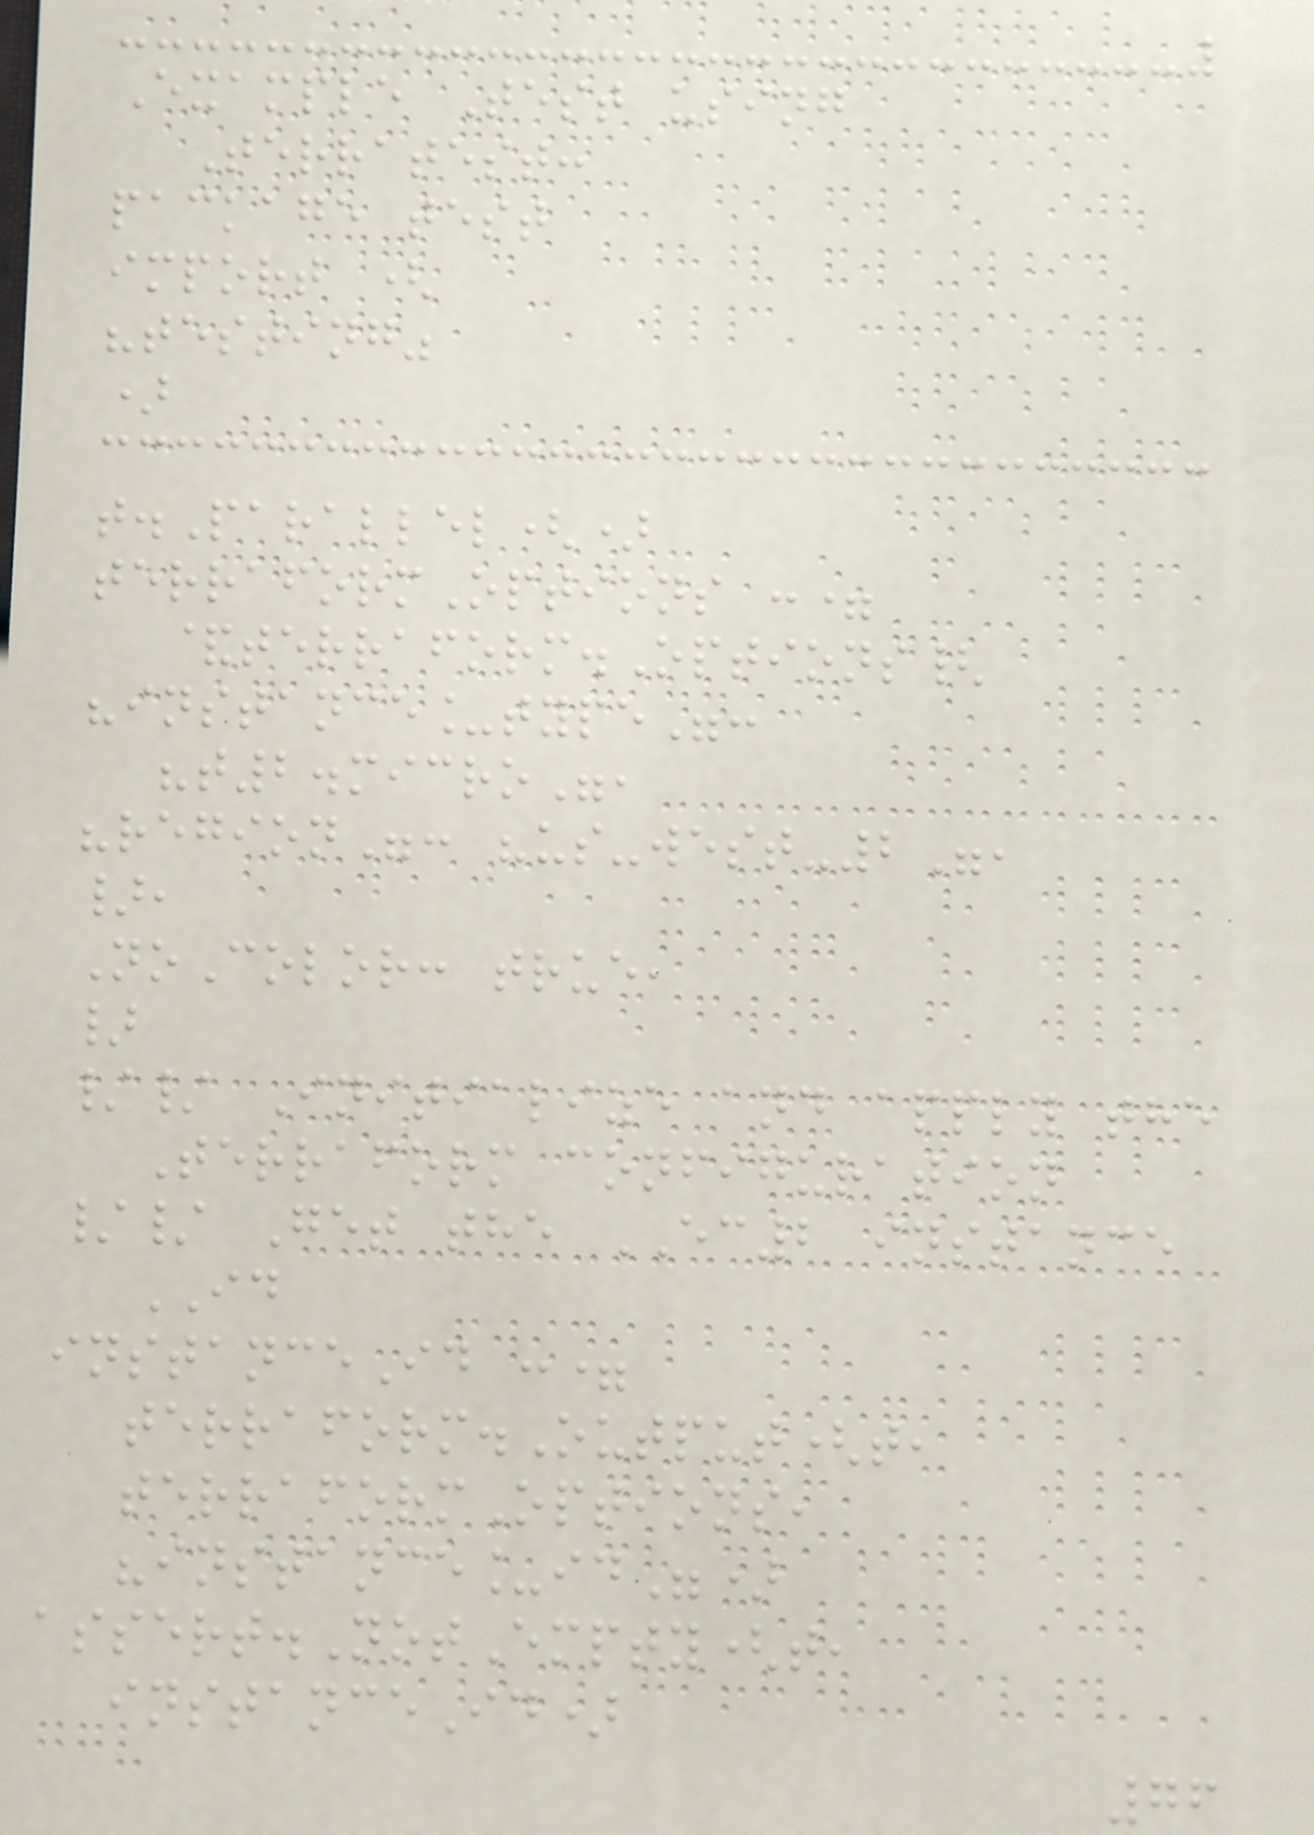Example Test using
Terratest:
package test
import (
"testing"
)
t.Parallel()
terraformOptions :=
&terraform.Options{
"instance_type":
"t2.micro",
"region": "us-west-2",
},
NoColor: true,
}
// Initialize and apply the
Terraform configuration
// Get the EC2 instance
ID
instanceId :=
terraform.Output(t,
terraformOptions,
"instance_id")
assert.NotEmpty(t,
instanceId)
76
